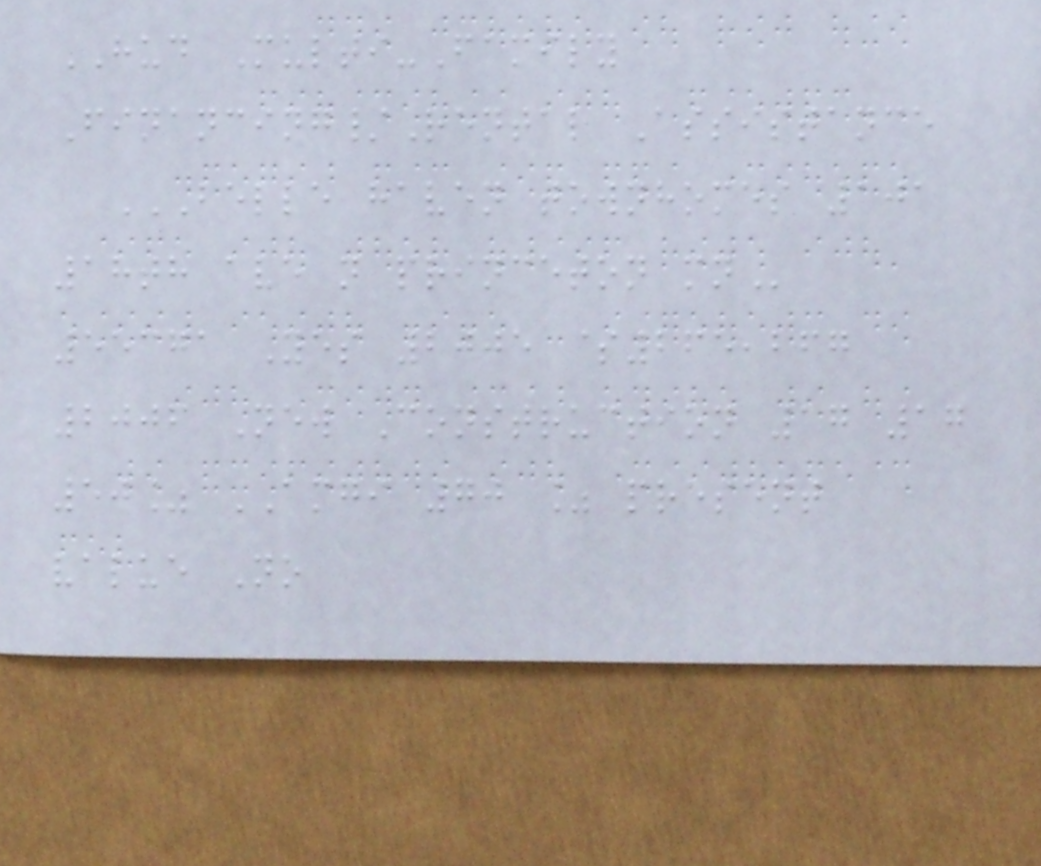HUD Multi-Family
Financing/Rental Assistance
BELLE HAVEN TOWNHOMES 101
18TH AVE N PRINCETON MN
55371 Yes 2005 $265,267
2006 New Construction 17 17
50% AMGI 70 % present
value No
